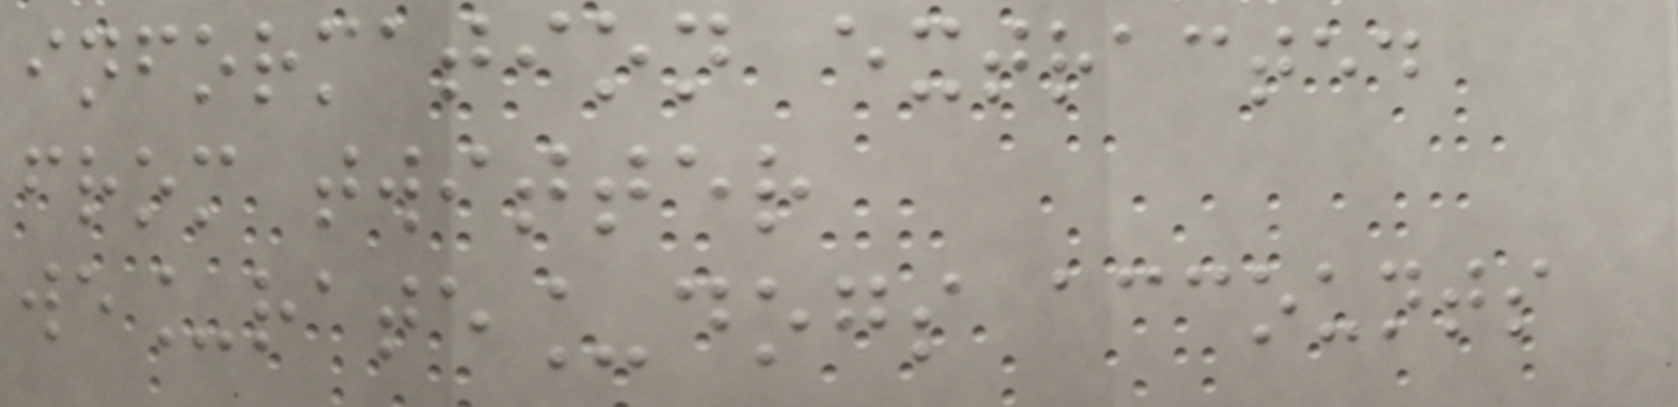information extracted
from twitter
we_rate_dogs accounts
